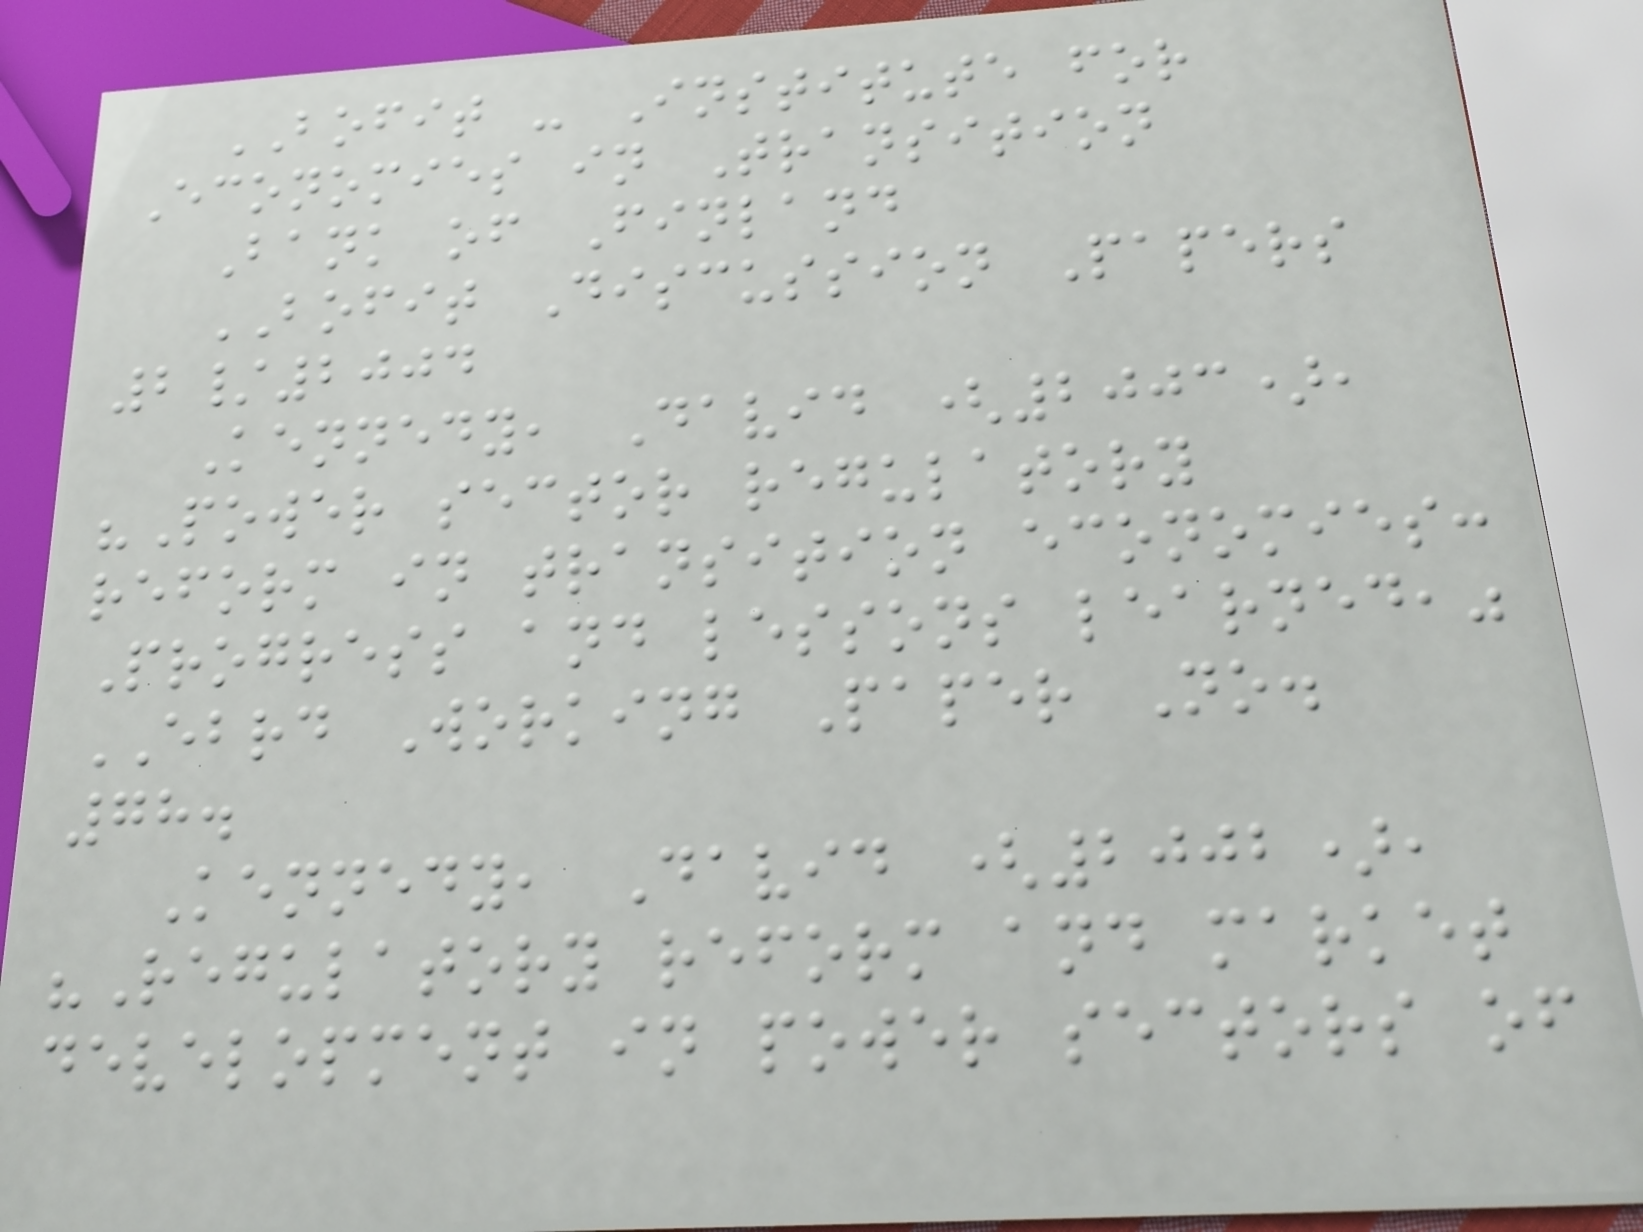BOFIT - Institute for
Economies in Transition
Bank of Finland
BOFIT Discussion Papers
2/2004
Kennedy, David (2003),
"Power sector regulatory
reform in transition economies:
Progress and lessons learned,"
EBRD Working Paper No.
78.
Kennedy, David (2002),
"Regulatory reform and market
development in power sectors of
